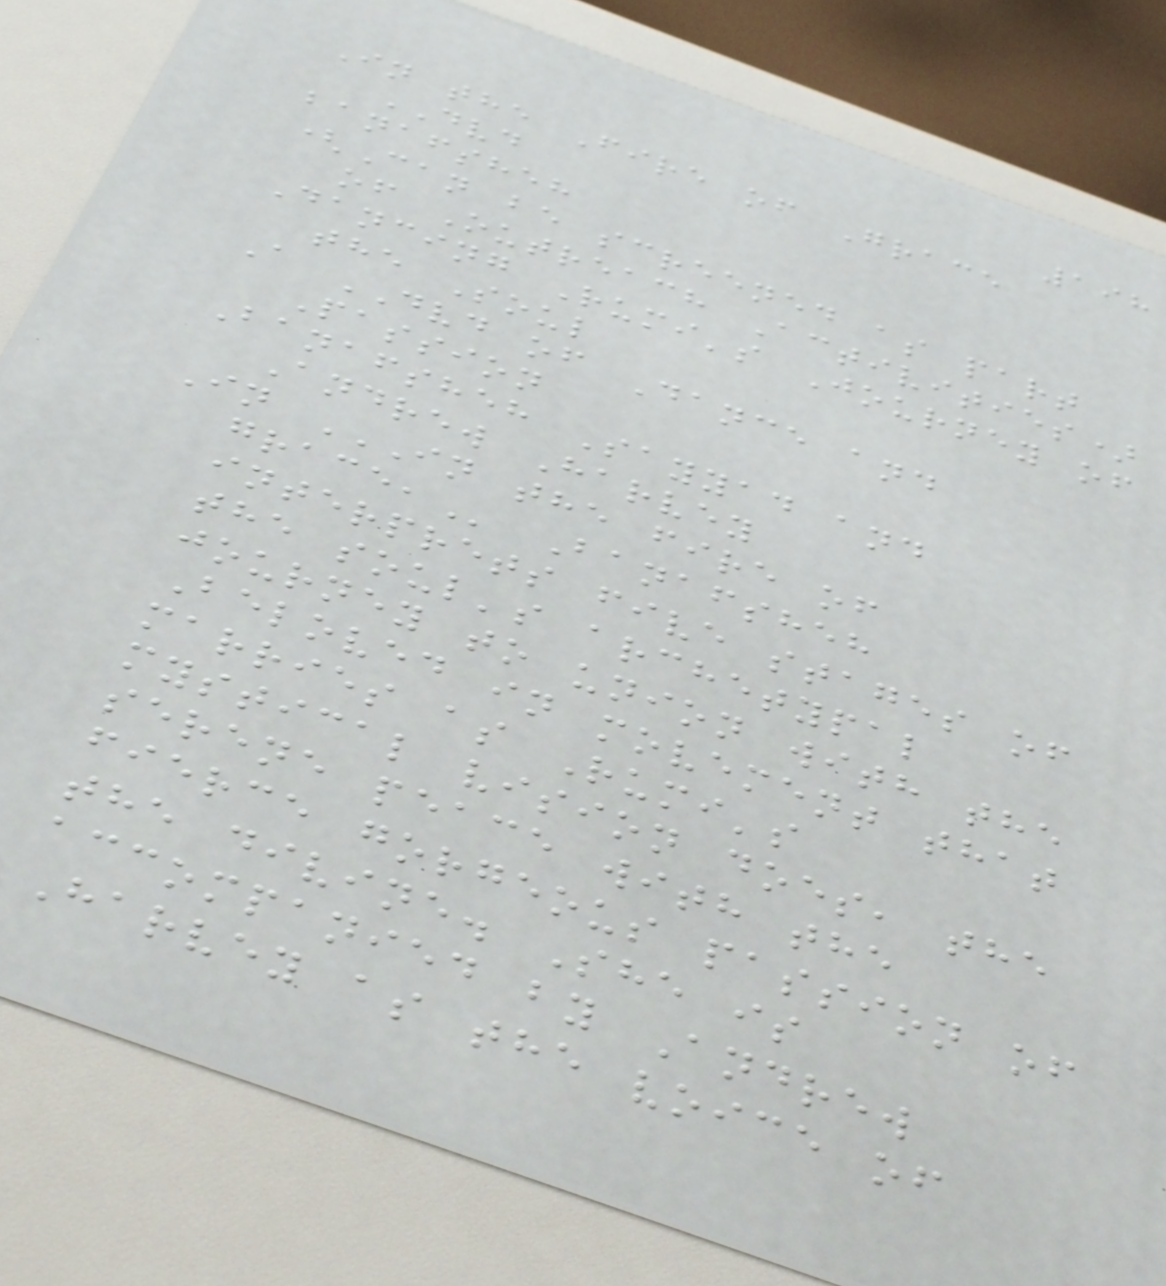198
In the Fire of Grace
DVD
banafsheh
(Can be screened as part
of Outreach Activities)
Dancing Rumi's Journey of
the Soul
A DVD of Dance and
Passion
Banafsheh Sayyad and
Andrew Harvey
In IN THE FIRE OF
GRACE, Banafsheh
interprets five stages of
the soul's archetypal
journey to union with the
Beloved in movement that
marries as Rumi's
mystical vision does, the
serene peace with the
fierce gorgeous passion of
the divine. She is
accompanied by Andrew
Harvey as the voice of
